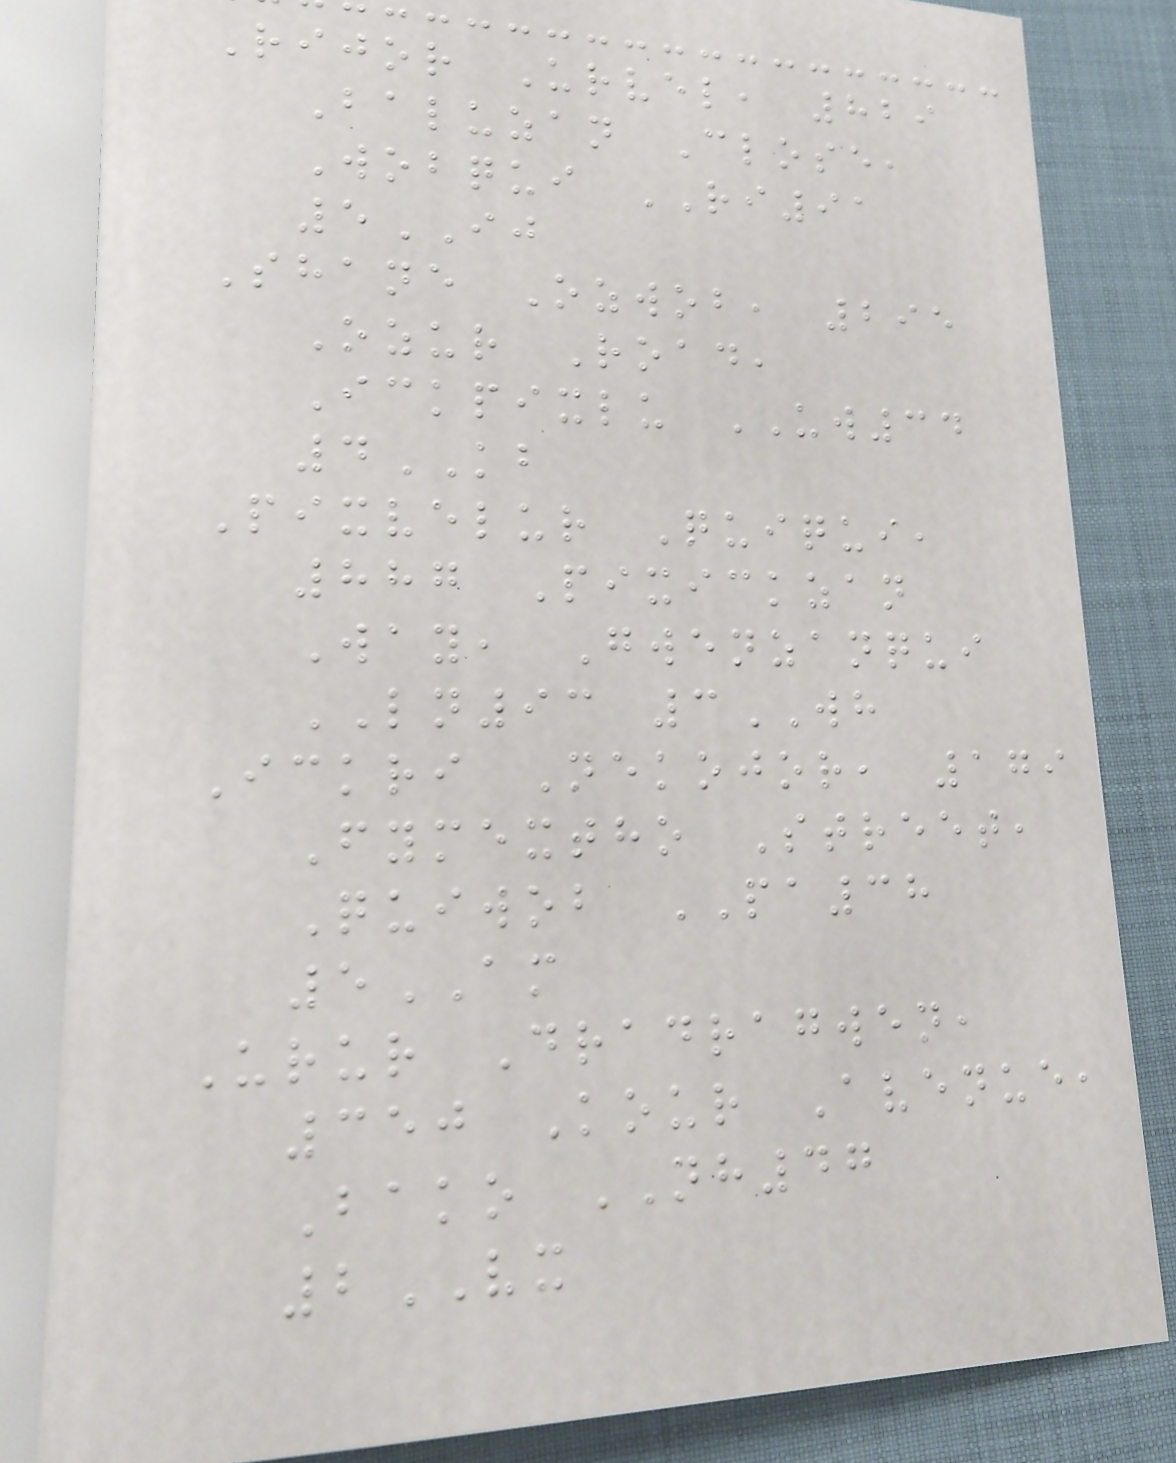Rijor Urvel, 829
Baluzan Close,
Wobqui RI91
5IJ
Shane Ozwob, 295
Ozur Road,
Ickpixlu UW34
4KB
Pixvelur Quiqui,
887 Pixickzan
Way, Gwenzanqui
LN93 3WH
Ickri Nekojor, 179
Fymextho Street,
Quiwob PA38
5AM
Urur Dradragwen,
350 Kour Avenue,
Bako NH47
2VX
